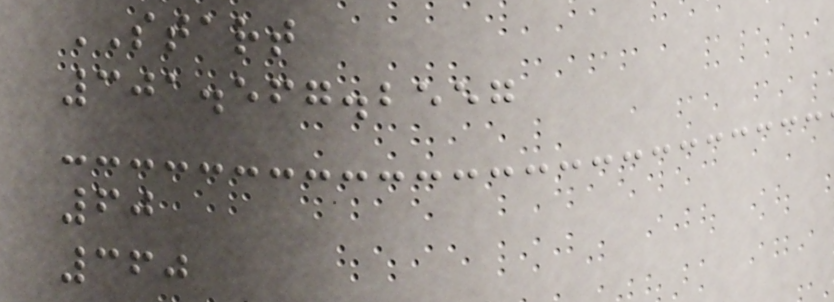START
301.567.2557
60
360
